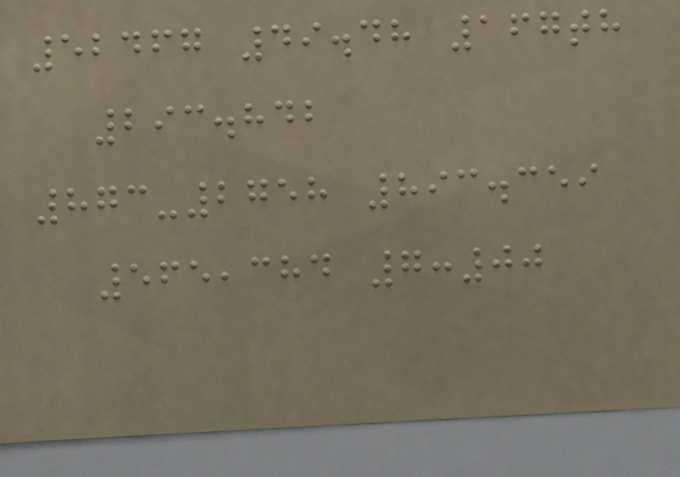52467 49.48 167th
293.842
873-2758 893.359
565,384 7:00
